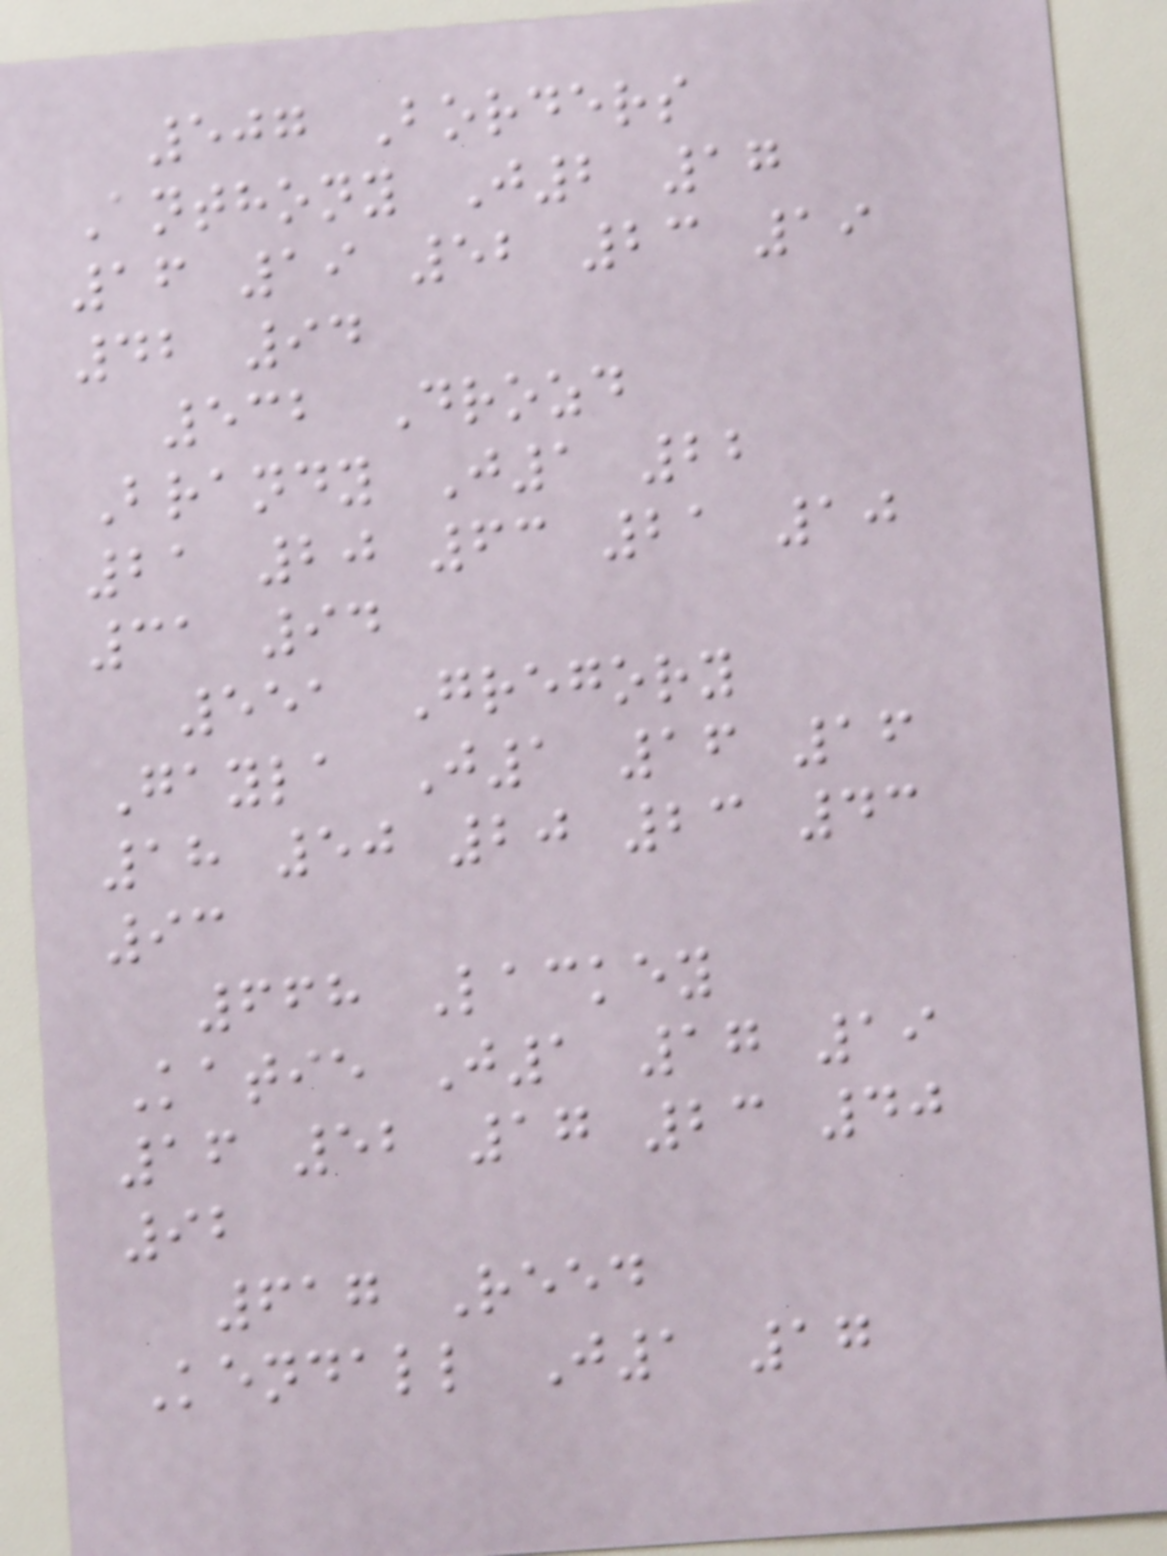507 Borders
Anthony J2 17
16 19 52 23 19
42 94
532 Drozd
Brandy J1 22
21 20 63 21 10
31 94
551 Gregory
Gayla J1 16 16
18 50 20 23 43
93
668 Lackey
Katie J1 17 19
16 52 17 23 40
92
617 Reed
Kendall J1 17
